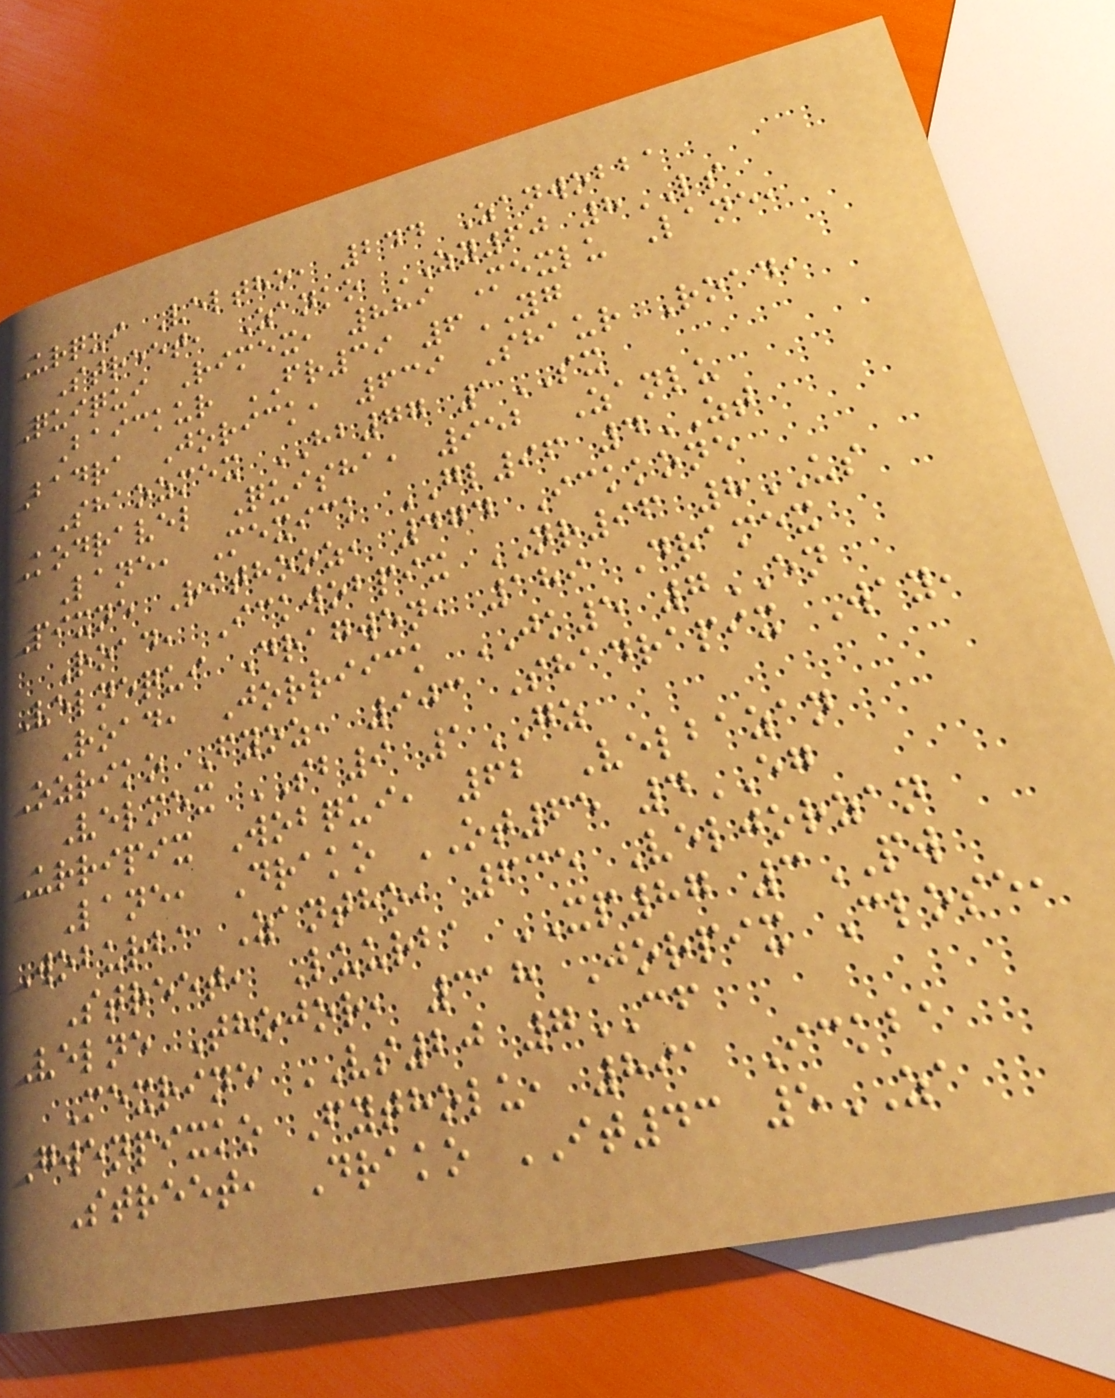Urqui Veltho, 244 Zanwobba
Street, Zanko ZY60 8LS
Quiqui Rimex, 889 Mexlu Lane,
Baickur FR39 6YG
Badra Jorick, 639 Shaur Road,
Shaozmex HB77 1SX
Kodravel Quisha, 952 Zanlu
Lane, Mexick GL96 4ZT
Pixne Rithooz, 474 Ickkone
Road, Ickwobpix NR96 8US
Velnequi Dragwen, 189 Dramex
Road, Jorriick JK5 7EN
Ozriko Fyoz, 903 Shadrapix Way,
Velmex SB9 1GZ
Urripix Wobqui, 62 Velbazan
Lane, Drako OT65 4EG
Woburba Zantho, 635 Veljorzan
Street, Luurba XP87 3PW
Velne Thojor, 318 Jorpix Close,
Mexrine VS20 7CF
Gwenpixko Fytholu, 891 Ickba
Street, Drako IT43 5ZA
